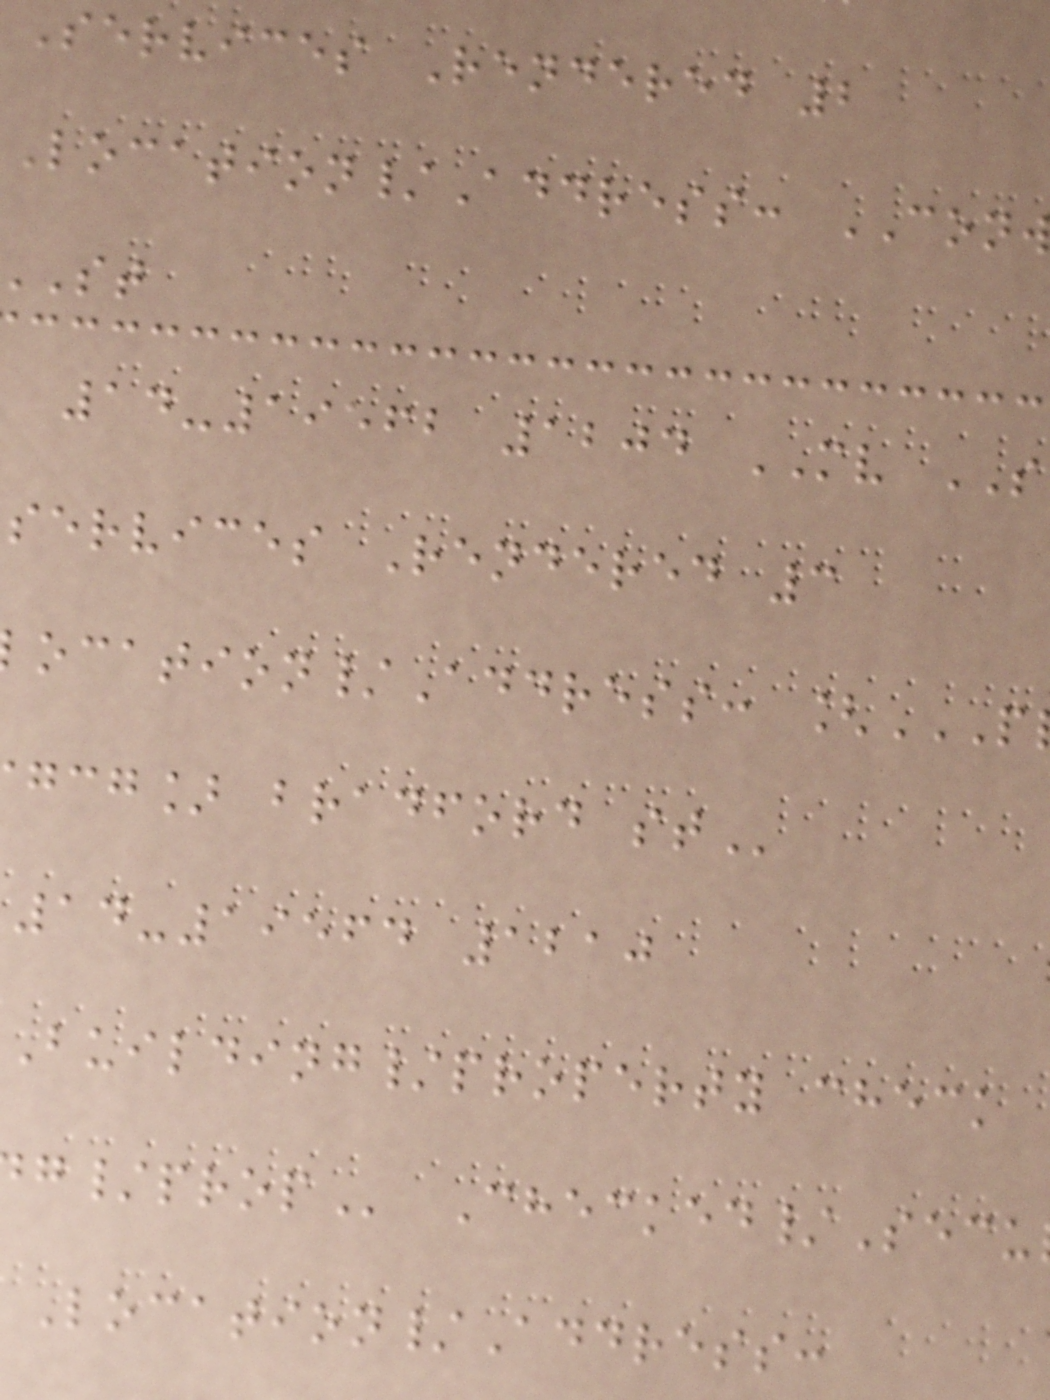Services Rendered 2
Location/Address: CONW
14-19562 1204 MV
services Rendered 3
ocation/Address: [
gcg] bradford
14-19564 1210
building/property check
Checked/Secu
Location/Address:
